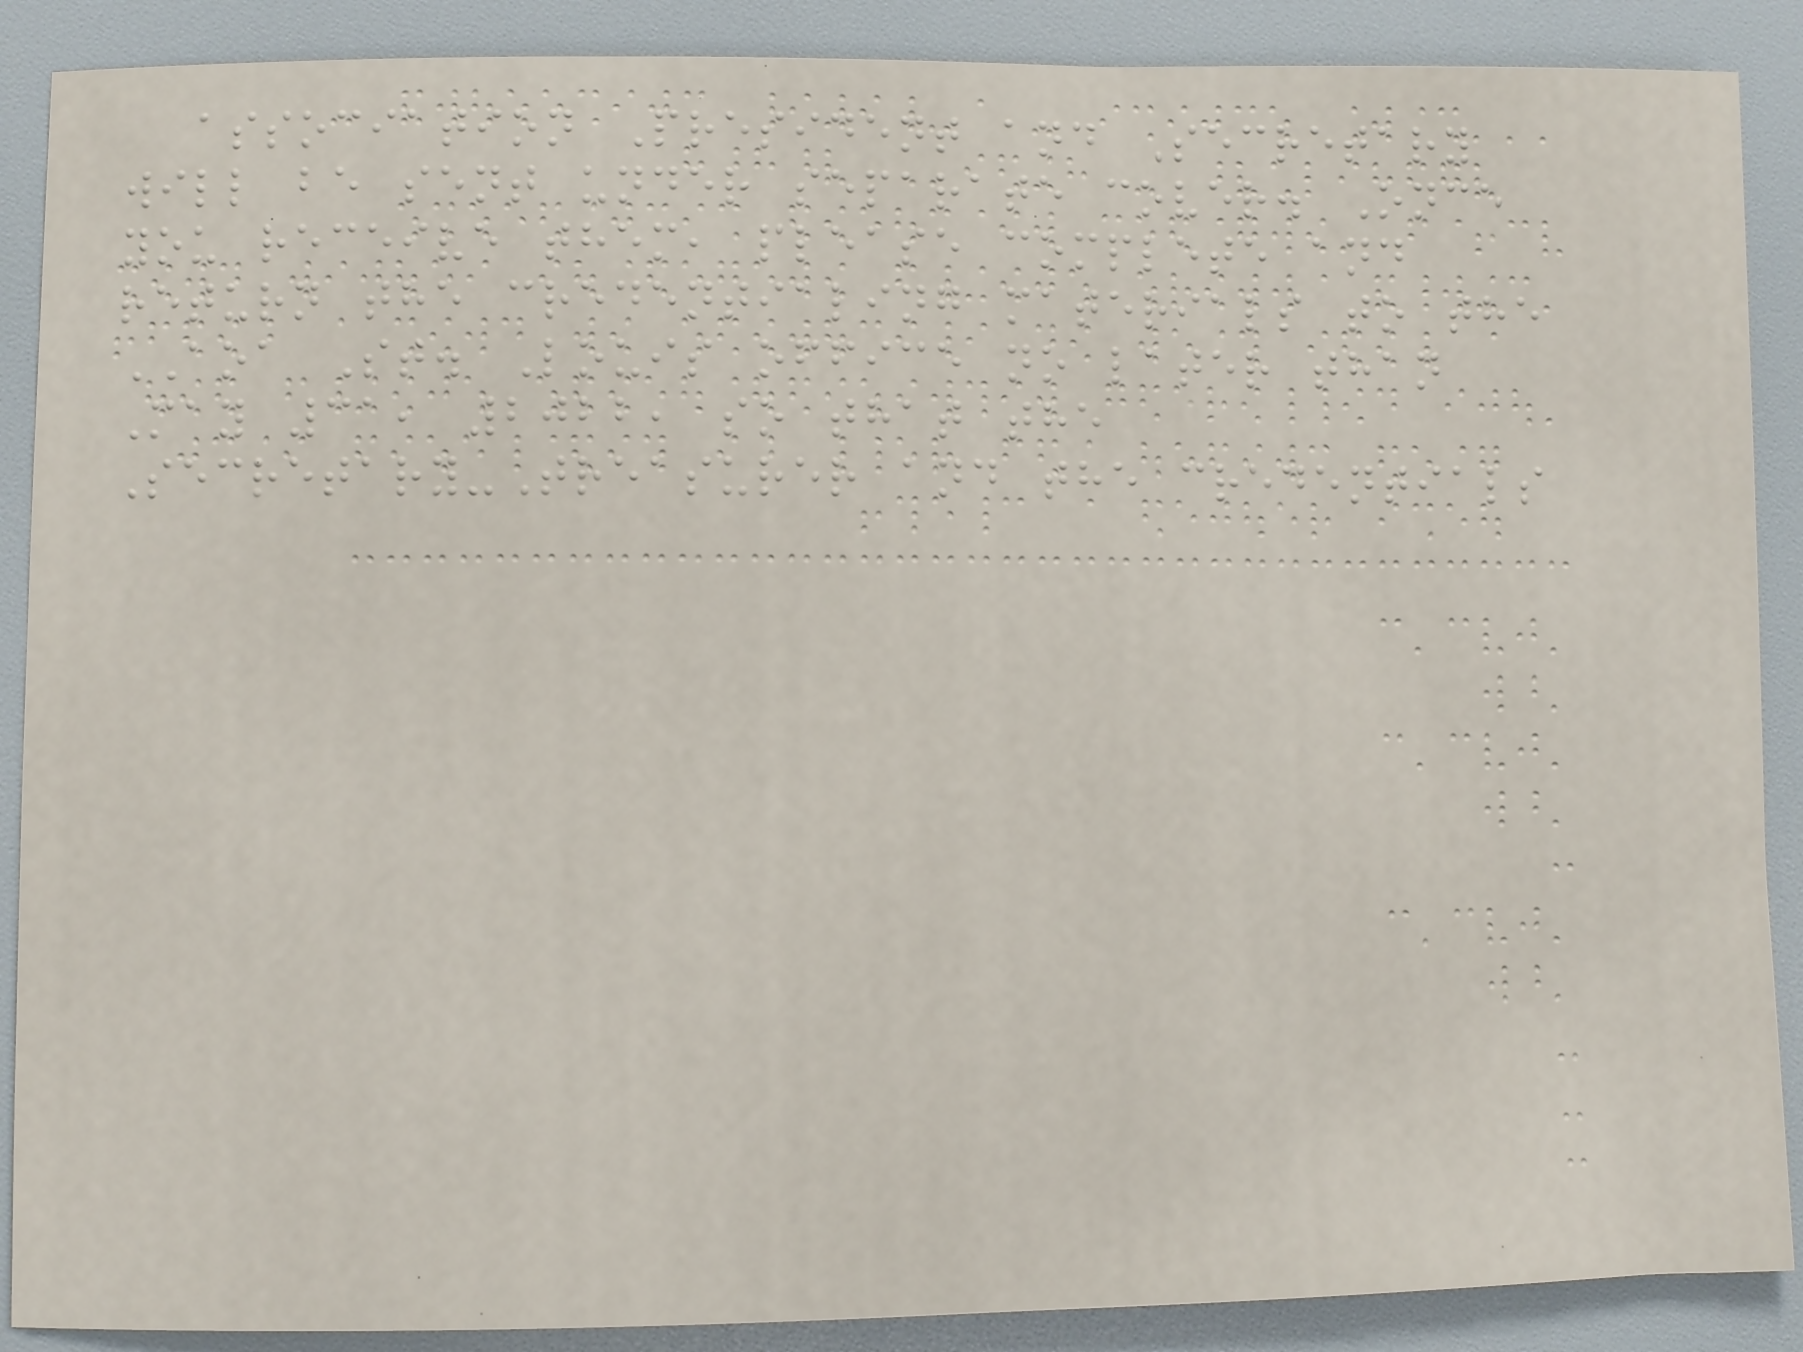association President and Secretary
will be sent under separate cover. Once
you receive them, please complete and
return the credentialing materials to the
AOA St. Louis office no later than
May 31, 2022, so that the
Secretary-Treasurer and the credentials
